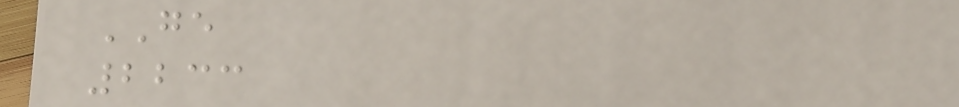GE
2233
